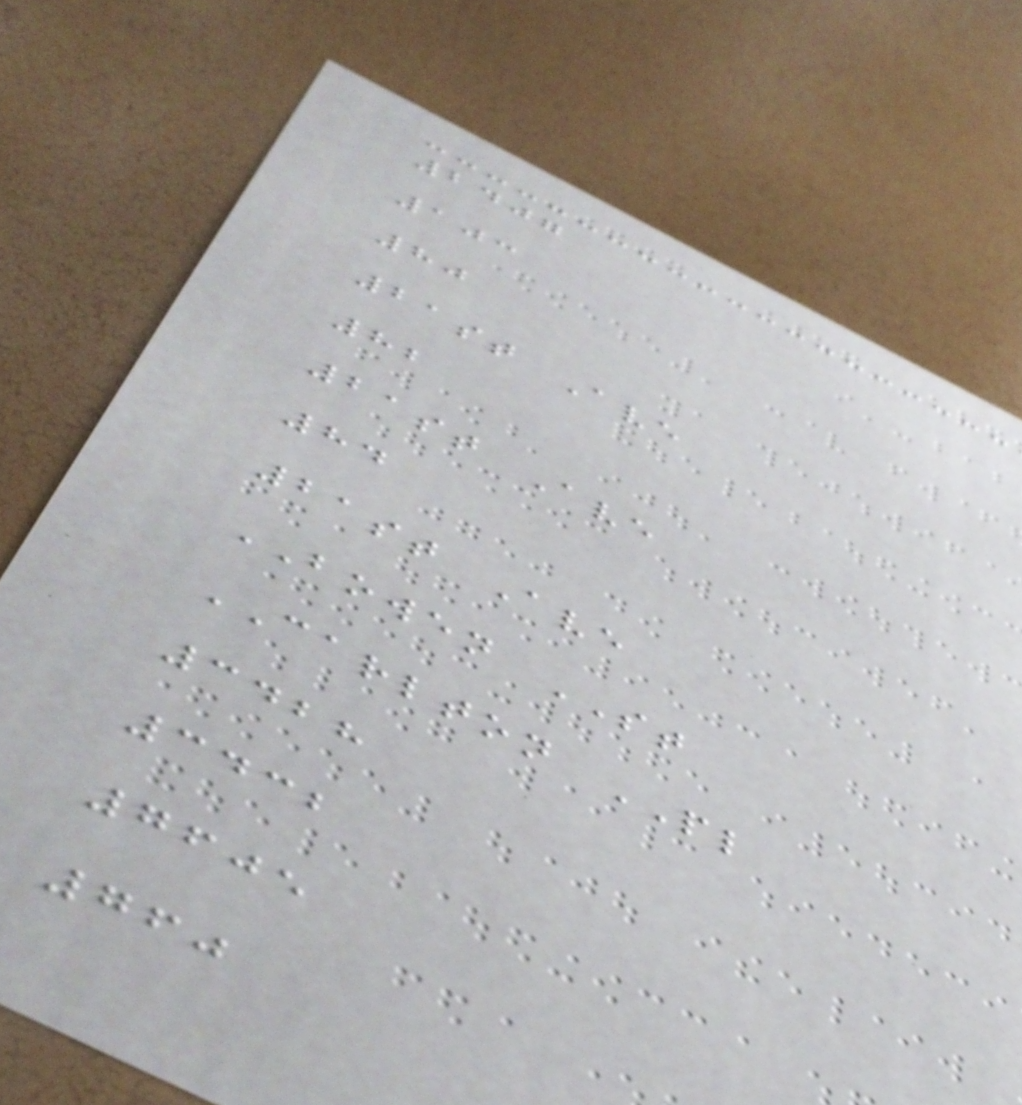2407
103
80
21st Ave
82
21st Ave
84
21st Ave
BOWEN ST
CARLTON PL
3428
3432
7605
760
